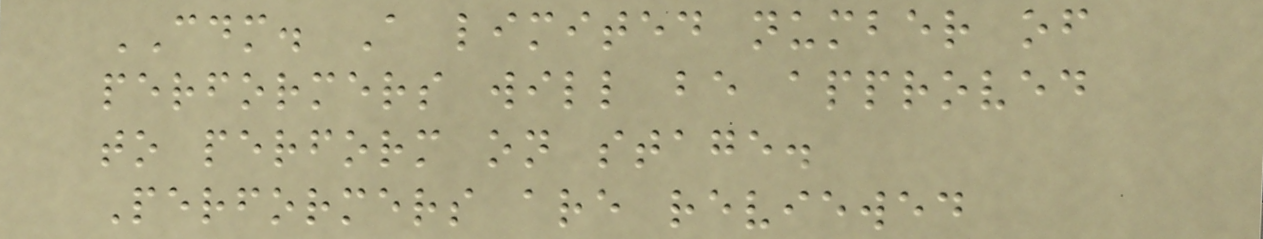CDM. A limited number of
performers will be approved
to perform on stage.
Performers are reviewed
